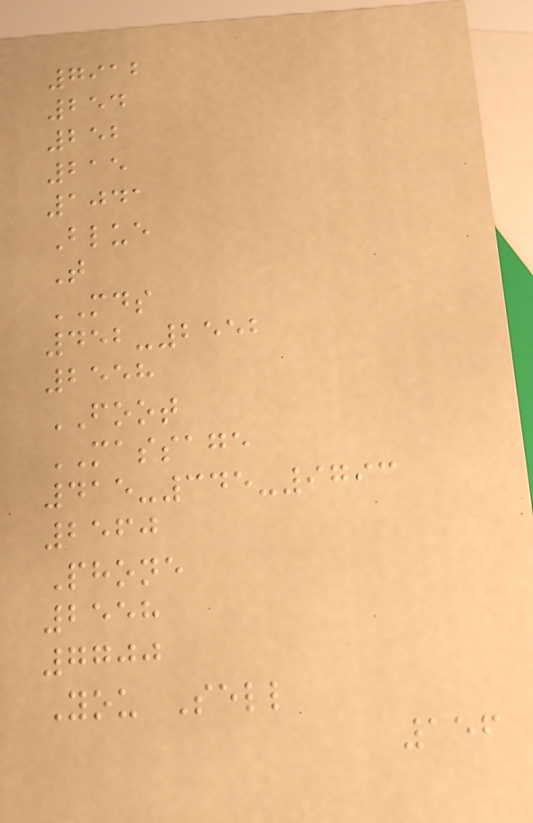7912
254
252
215
1041
Blue
T
MDS
452-2552
2558
FOOT
MASSAGE
415-345-9793
2560
Phone
2558
7700
You Sell
156
